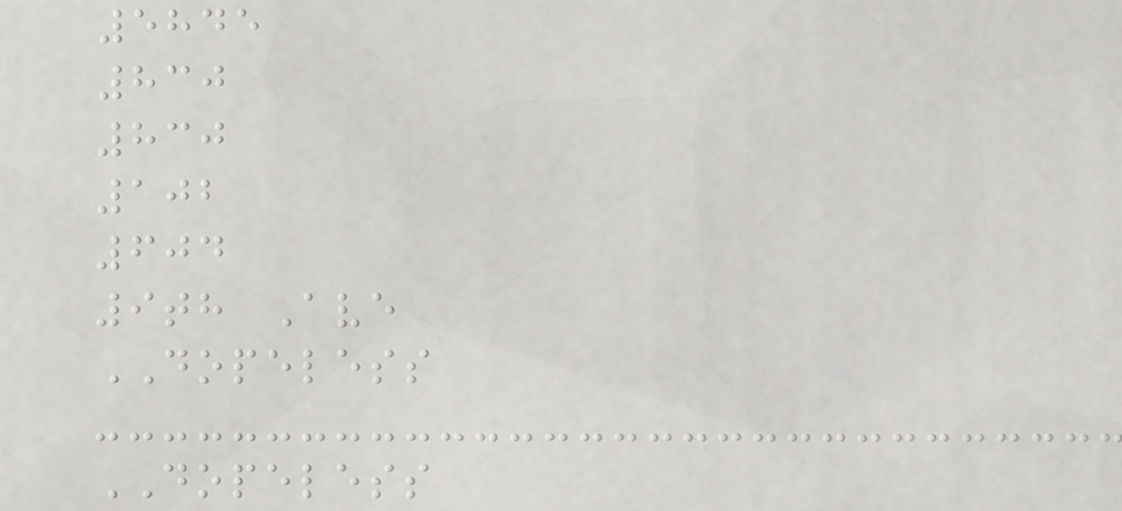5845
830
830
102
604
9th Ave
DOPELESS
DOPELESS
